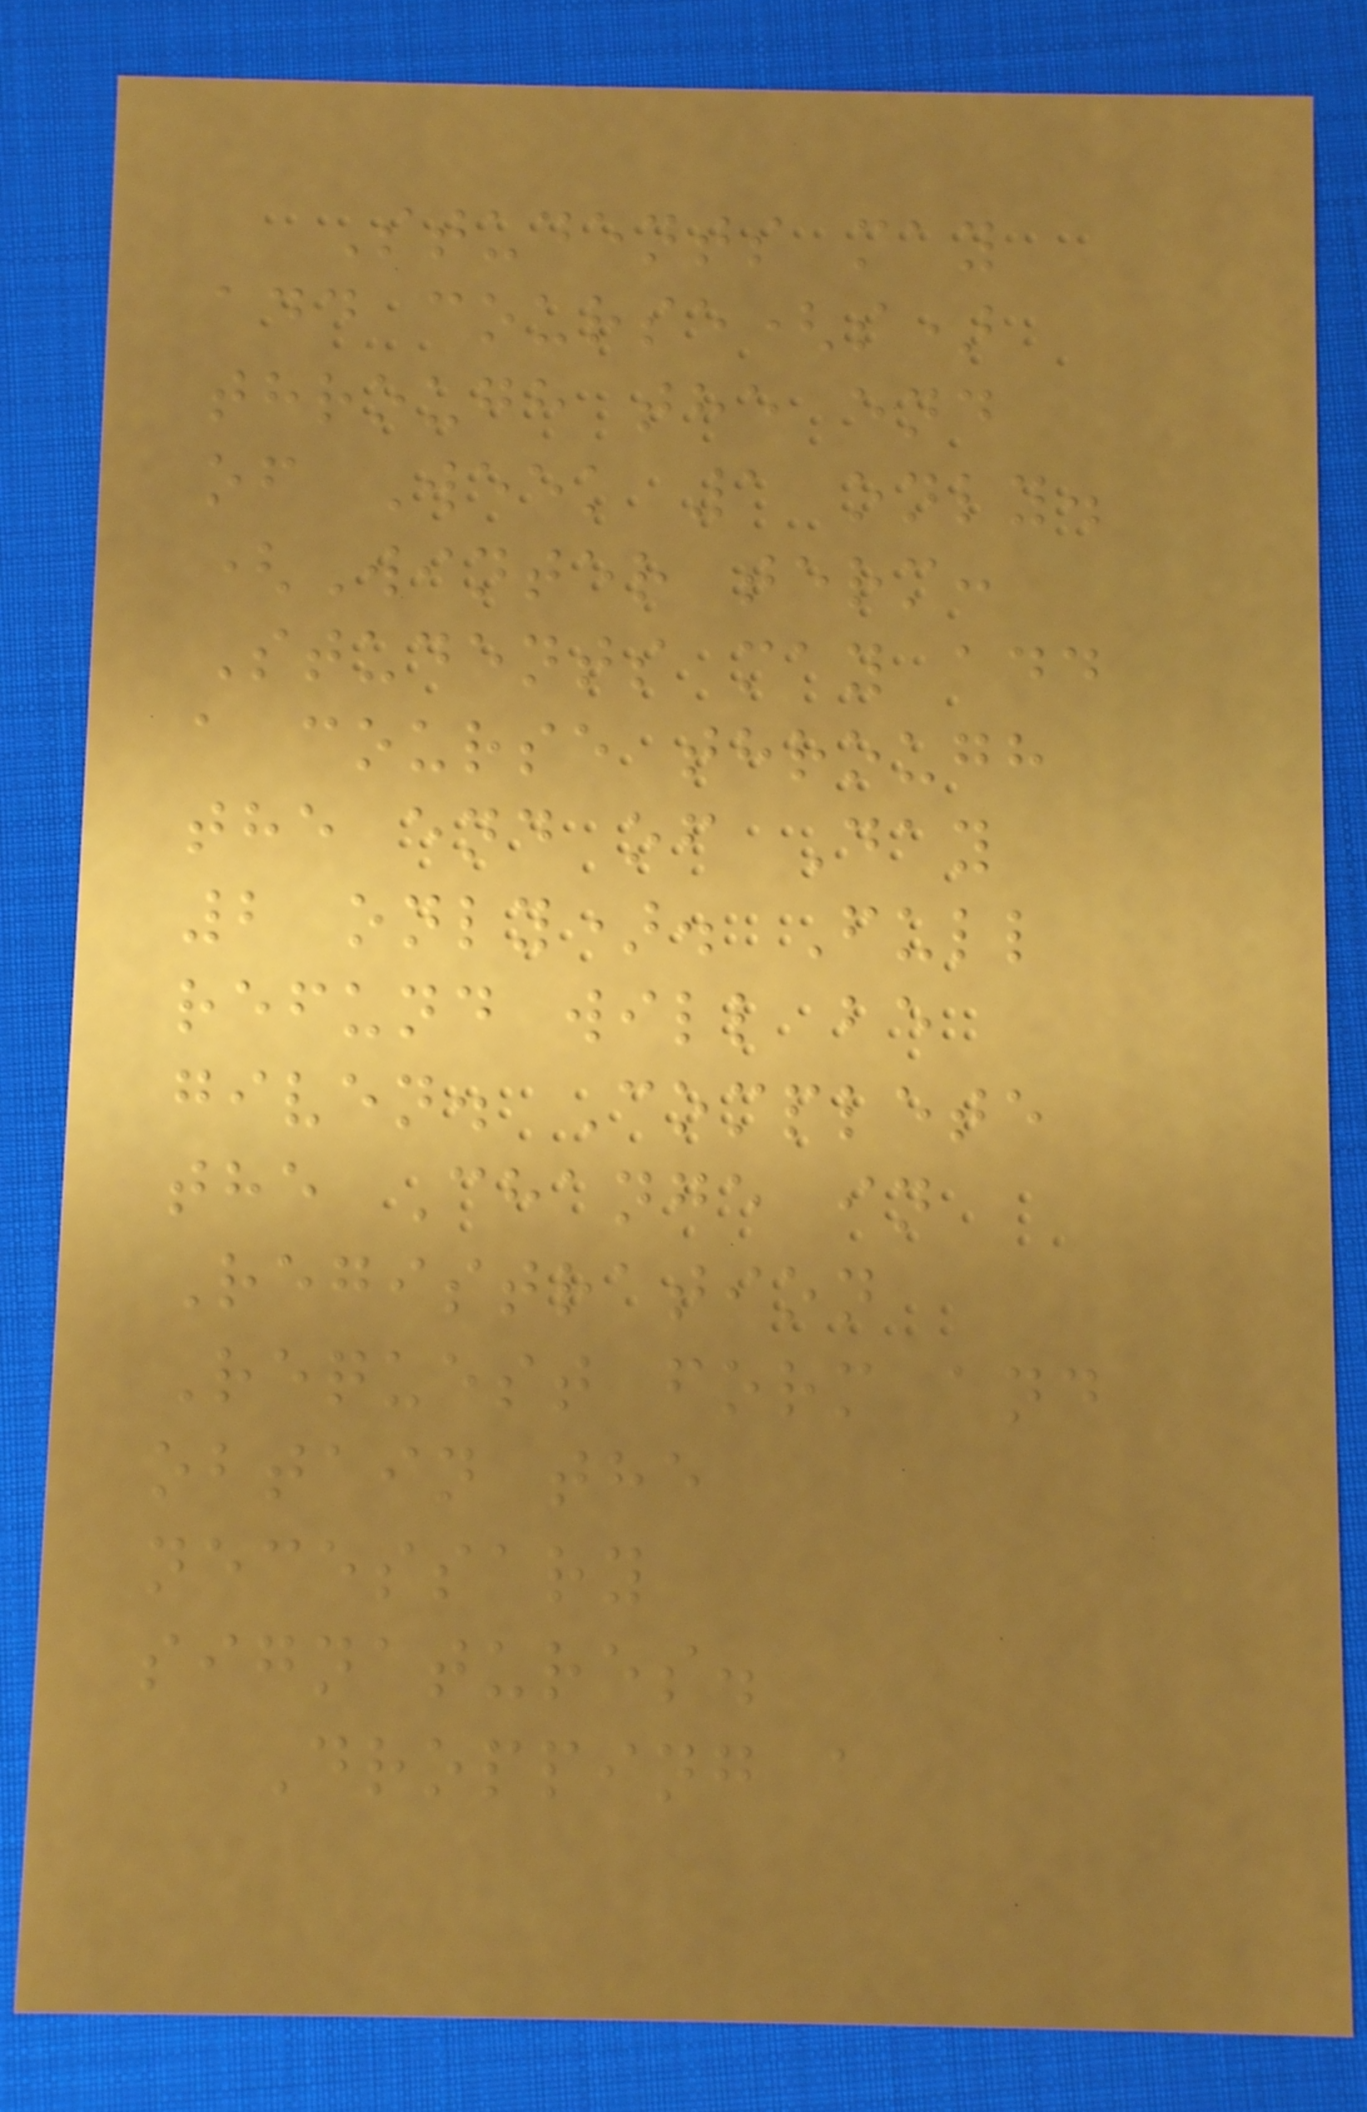Students may
add course(s)
through the end
of Week 1 only.
(Winter term:
Students may add
a course through
the end of Day
2 only). Full
refund will be
given. Complete
the Change in
Registration
Request form and
obtain the
necessary
signatures.
Dropping a
